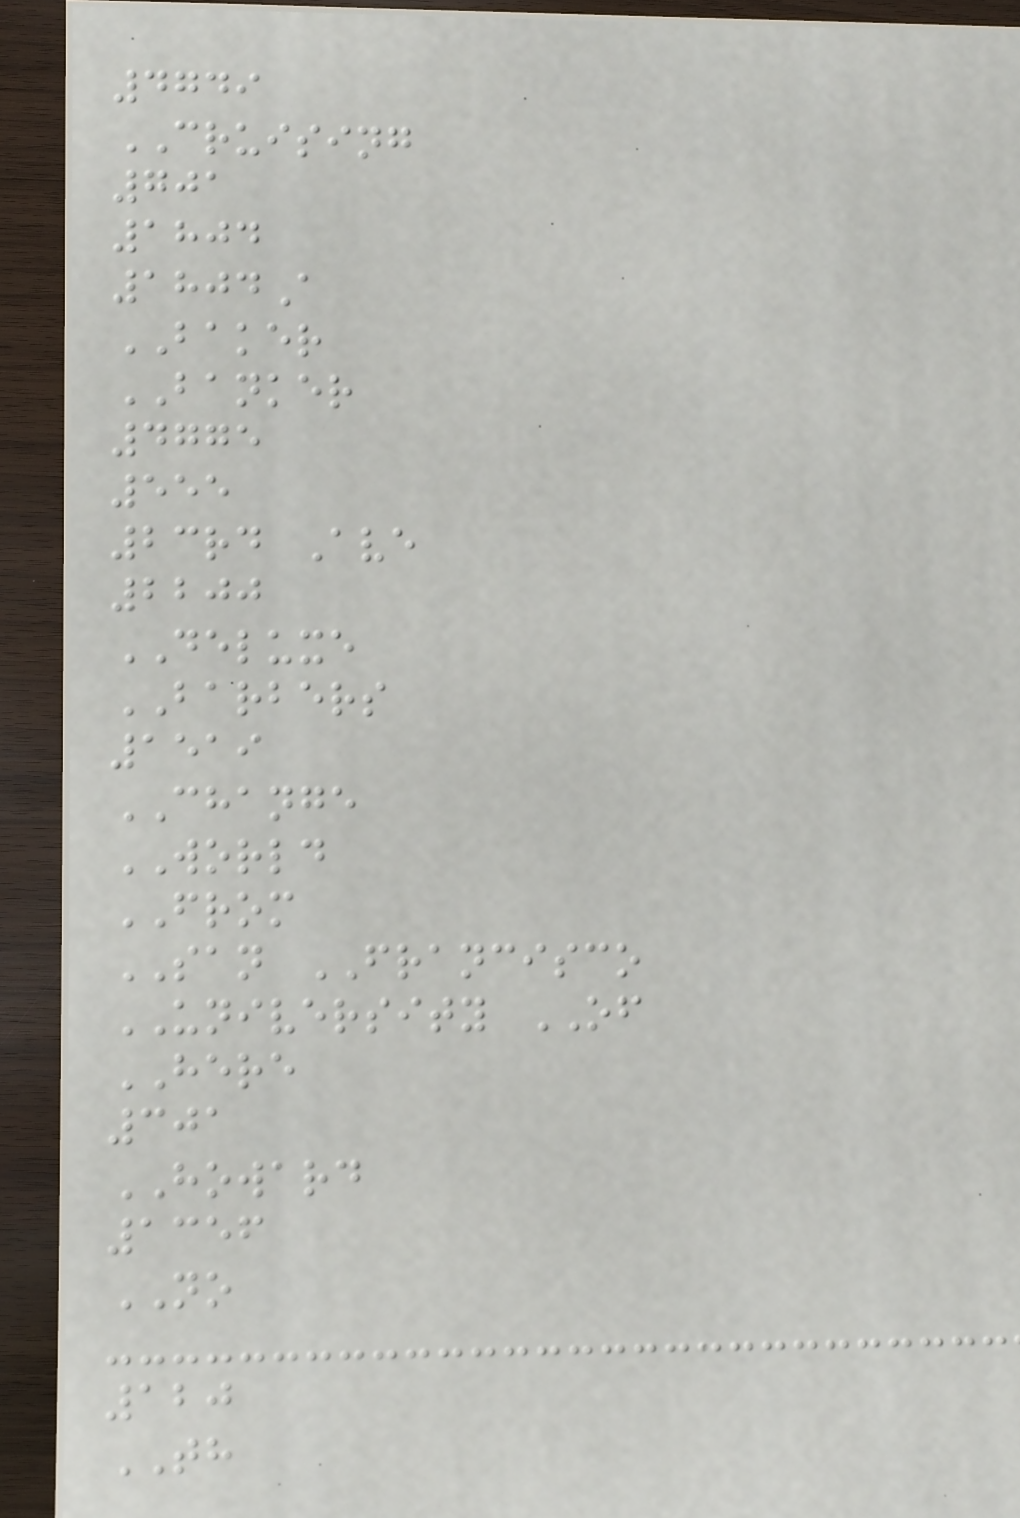4749
CRUISING
701
1804
1804A
BAKER
BANKER
4775
555
23rd Ave
2200
DELUXE
BARBERS
1519
CHANGE
WORLD
FROM
SAN FRANCISCO
UNIVERSITY OF
HERE
301
HOWARD
1356
NO
120
TH
